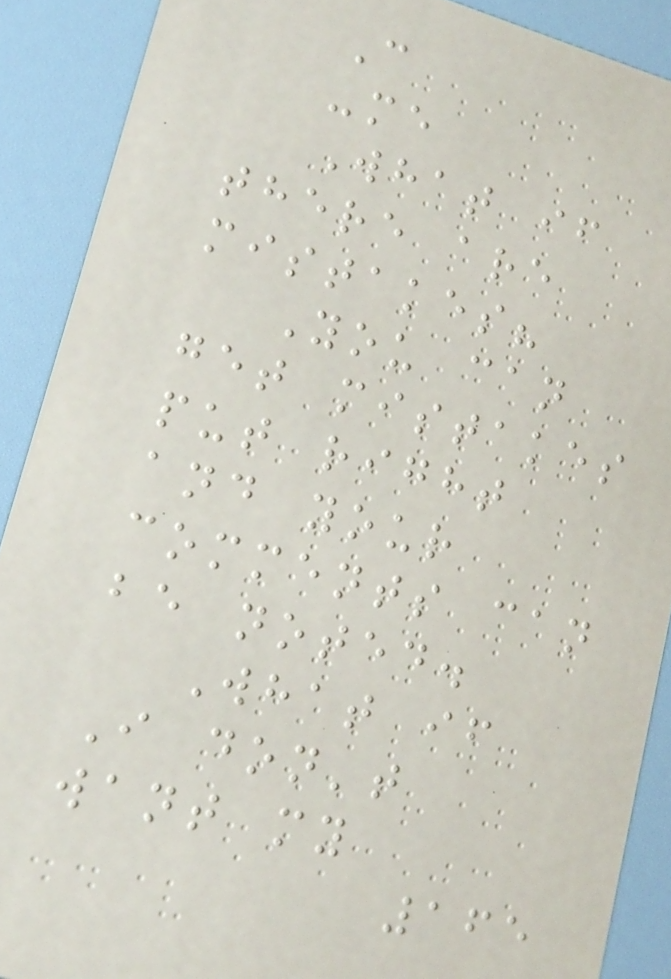C
-me
What if
there are
mistakes?
You can
get mistakes
put right
and your
comments can
be noted.
What if
I don't
want my
165
